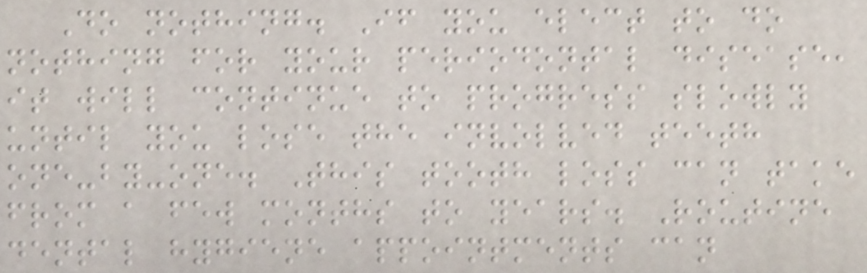Do nothing. If you elect to do
nothing for your periodontal disease,
it will continue to progress slowly
until you lose the involved teeth
one-by-one. This tooth loss can take
from a few months to years. Routine
dental hygiene appointments can
